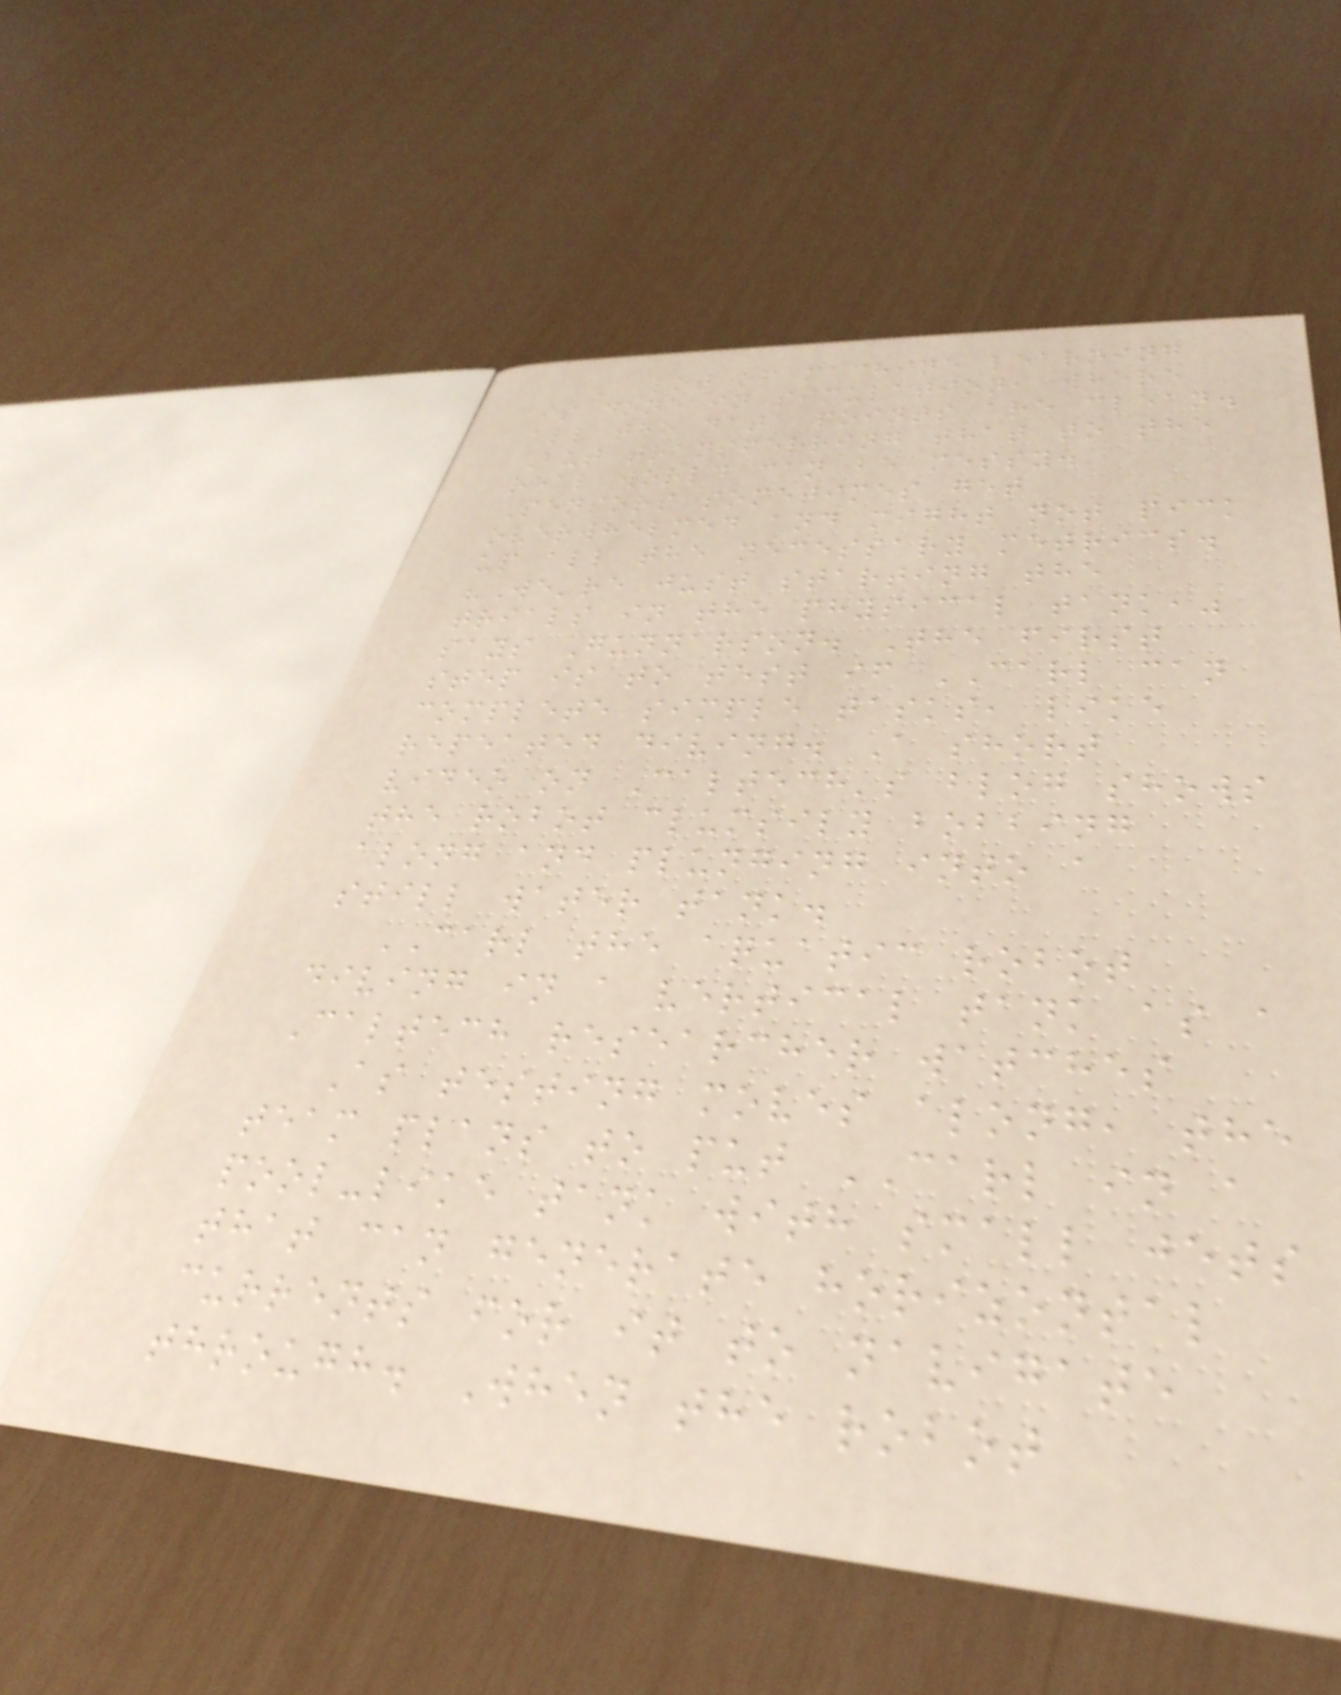A lot of machine learning
is done in simulation, where
all the data points are clean.
But transferring that to the
real world can be messy.
Sensors sometimes get
overwhelmed and might not pick
up all the necessary metrics.
"We're just starting the
trials in the physical tank,"
says Gunnarson. The first
step is to test if CARL can
complete simple tasks, like
repeated diving. A short
video on Caltech's blog shows
the robot clumsily bobbing
along and plunging into a
still water tank.
CARL the aquatic robot
diving in a vertical tank as a
Caltech researcher watches
As testing moves along, the
team plans to put CARL in a
pool-like tank with small jets
that can generate horizontal
currents for it to navigate
through. When the robot
